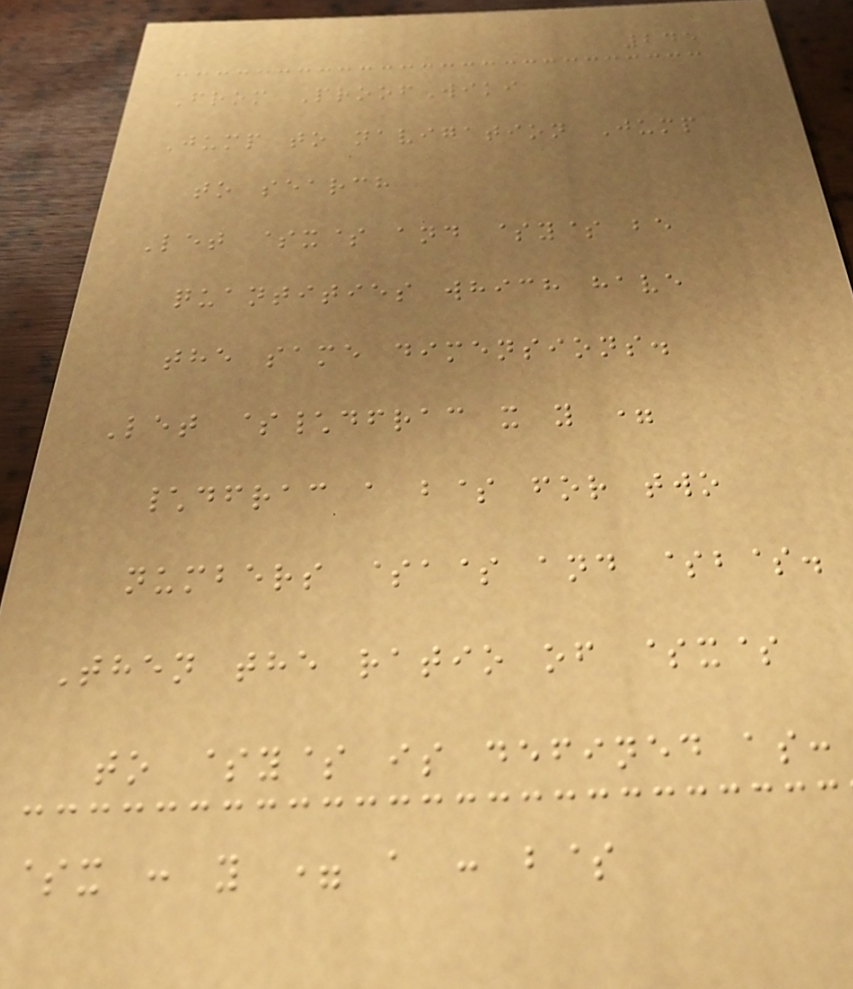245
From ProofWiki
Jump to navigation Jump
to search
Let $x$ and $y$ be
quantities which have
the same dimensions.
Let $\dfrac x y =
\dfrac a b$ for two
numbers $a$ and $b$.
Then the ratio of $x$
to $y$ is defined as:
$x : y = a : b$
